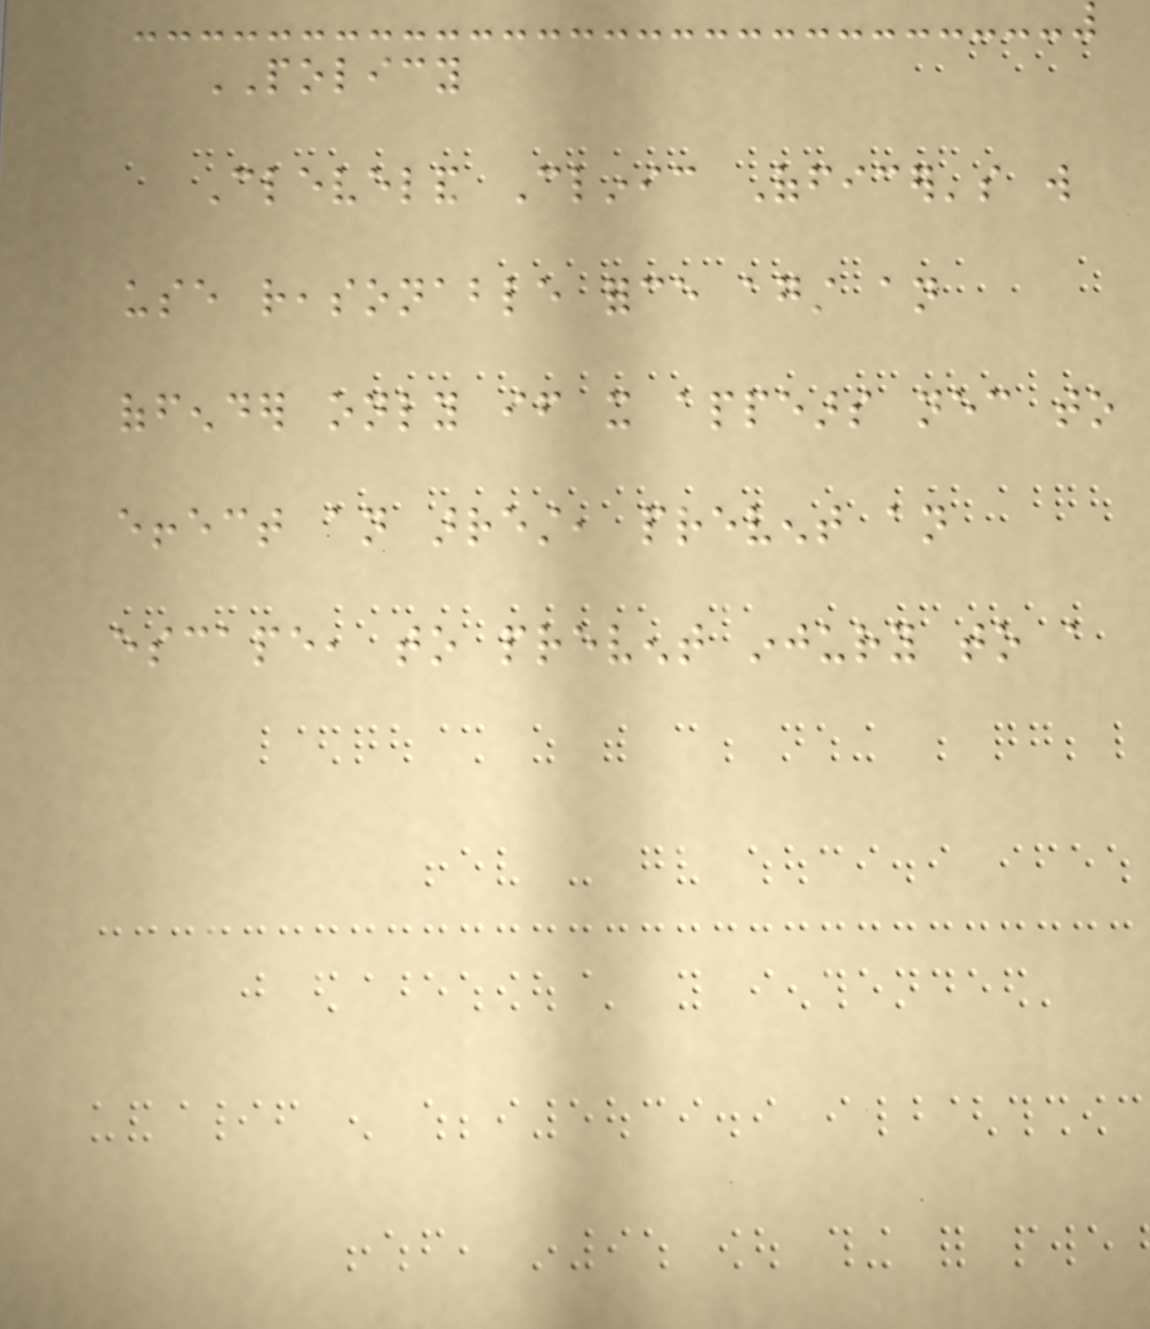POLICY
Cleveland Clinic Officer's will
use reasonable force against an
offender only if it appears necessary to
effect an arrest, prevent an
escape, to prevent injury to a
